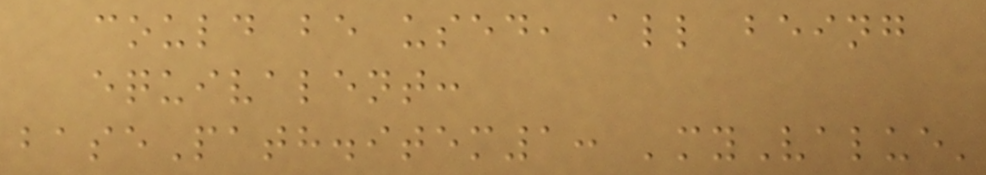could be used, all being
equivalent:
basePath.item1: 'myValue'
